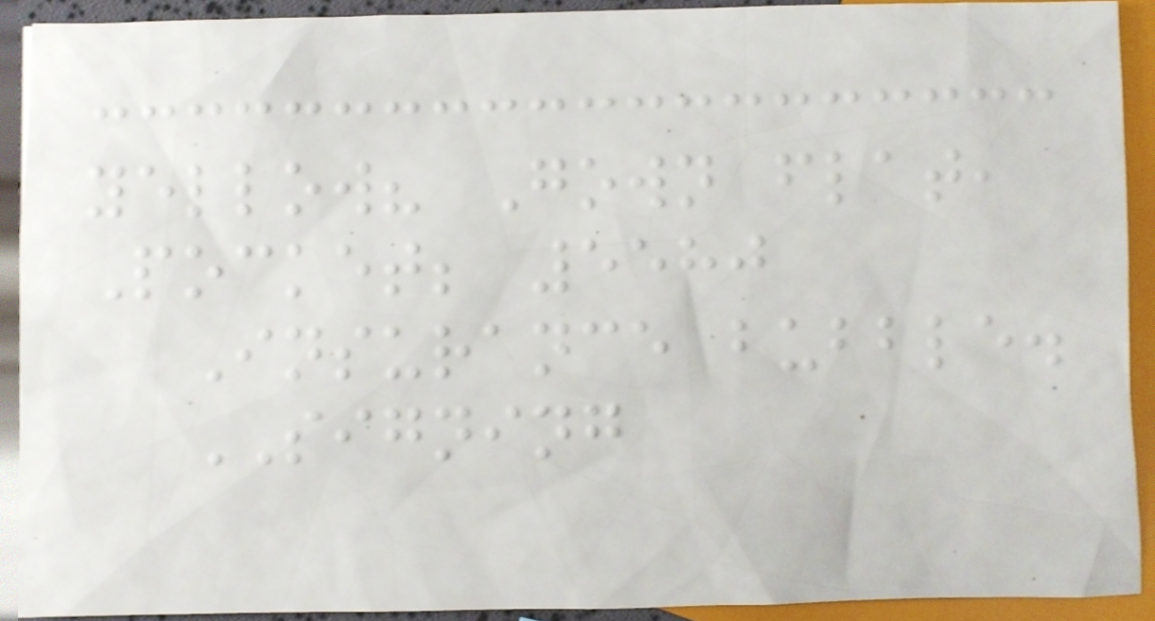yellow? Gown flat,
Pocket; 5580
Insurance bubble.
SIGNING
